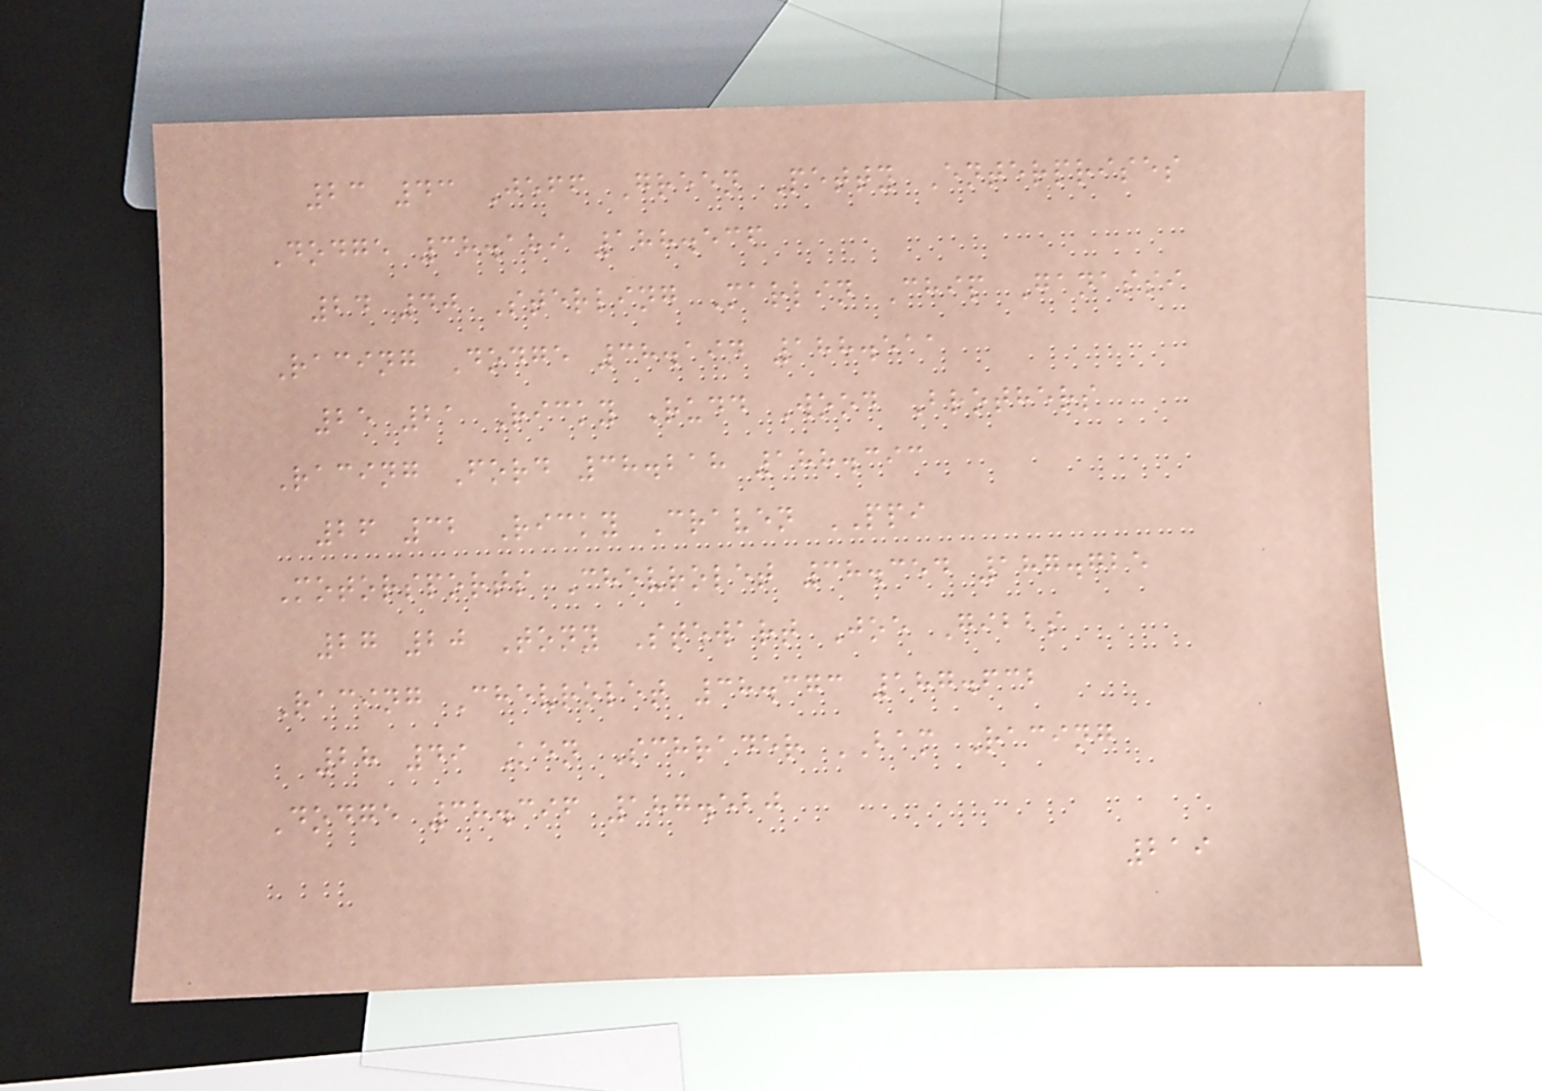23 43 Jeff Green Petty Enterprises
Dodge 38.189 188.536
24 40 Sterling Marlin Chip Ganassi
Racing Dodge 38.194 188.511
25 21 Ricky Rudd Wood Brothers
Racing Ford 38.218 188.393
26 32 Ricky Craven PPI
Motorsports Chevrolet 38.354 187.725
27 20 Tony Stewart Joe Gibbs
Racing Chevrolet 38.373 187.632
28 49 Ken Schrader BAM Racing
Dodge 38.396 187.520
219
